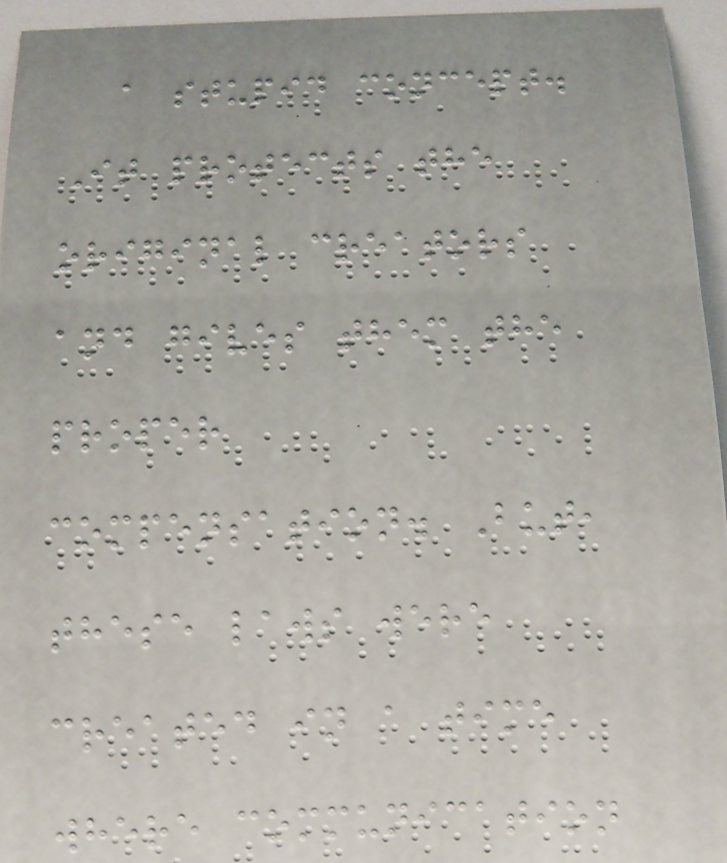a stupid concept.
It protects the
original creators
and gives them the
proper
compensation. But,
these laws were
created in a time
where communication
